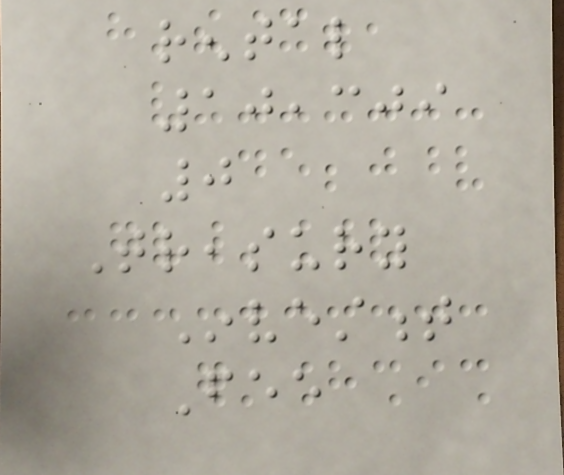rental
10,309
0
Treasury
Investment
Fee
